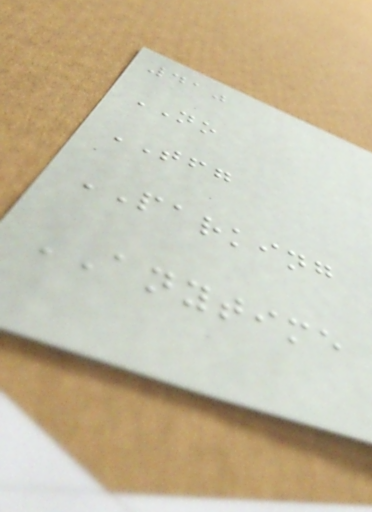410
NO
TFG
PARKING
ANYTIME
